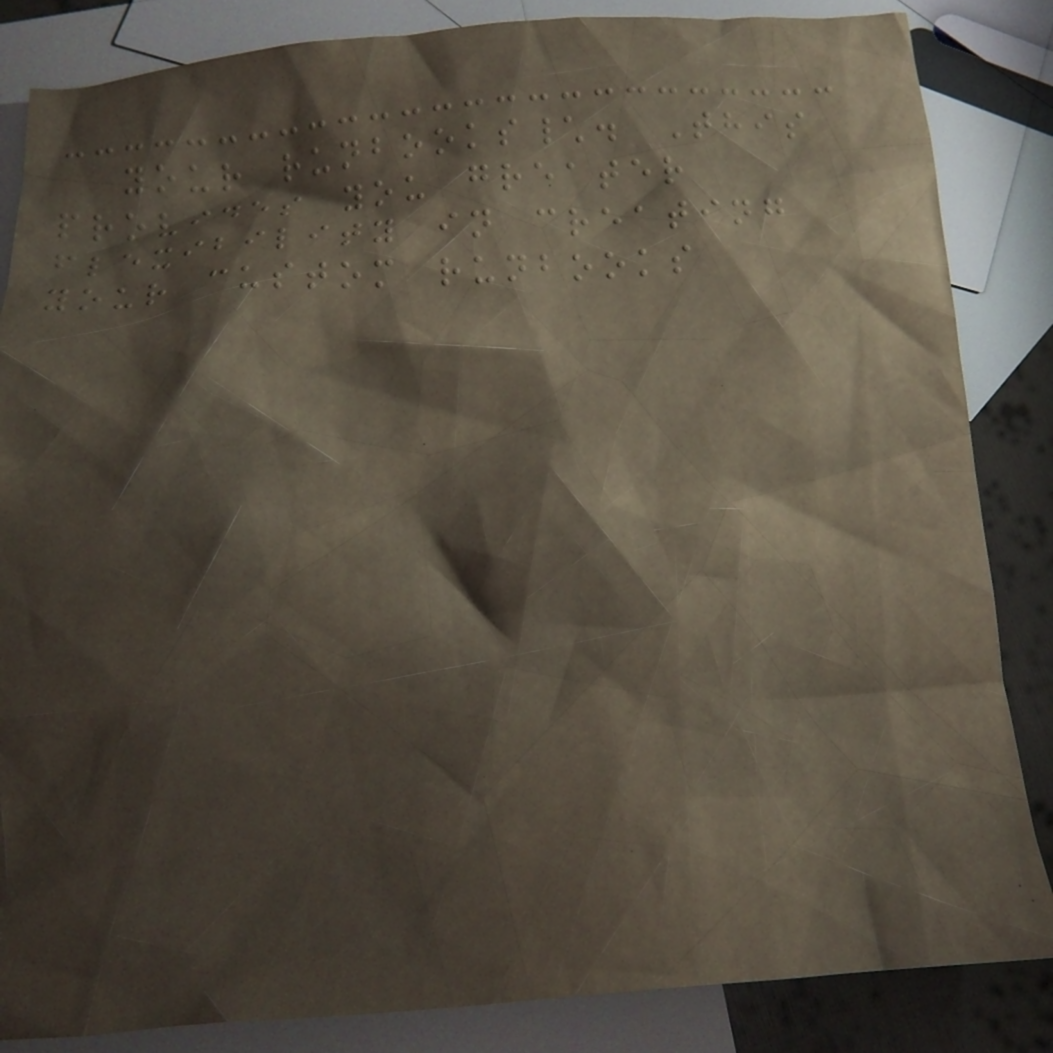your runbooks\. This
provides you greater
flexibility in creating
your custom runbooks
